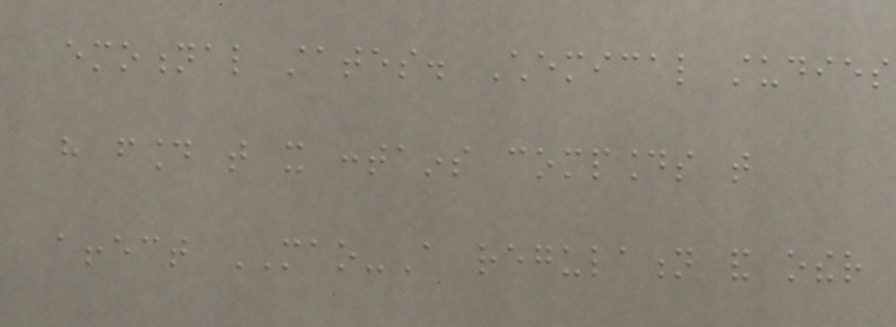emotional states. Chemical studies
have found that it contains compounds that
affect MAO-A regulation and other
